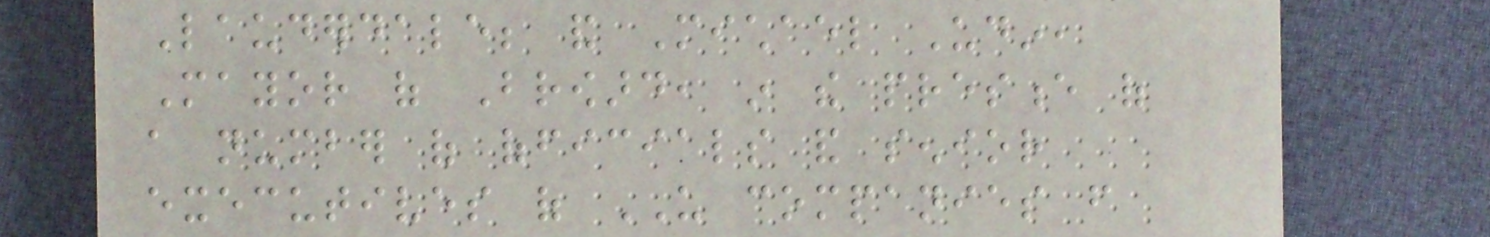Lauderdale; and Michael Udin,
Mayor of Broward, in the presence of
a number of officials and senior
executives of US companies from
